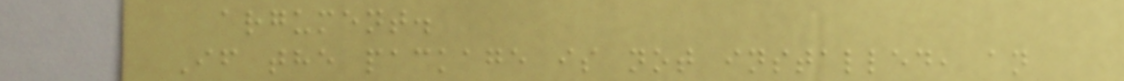argument.
If the package is not installed, an
